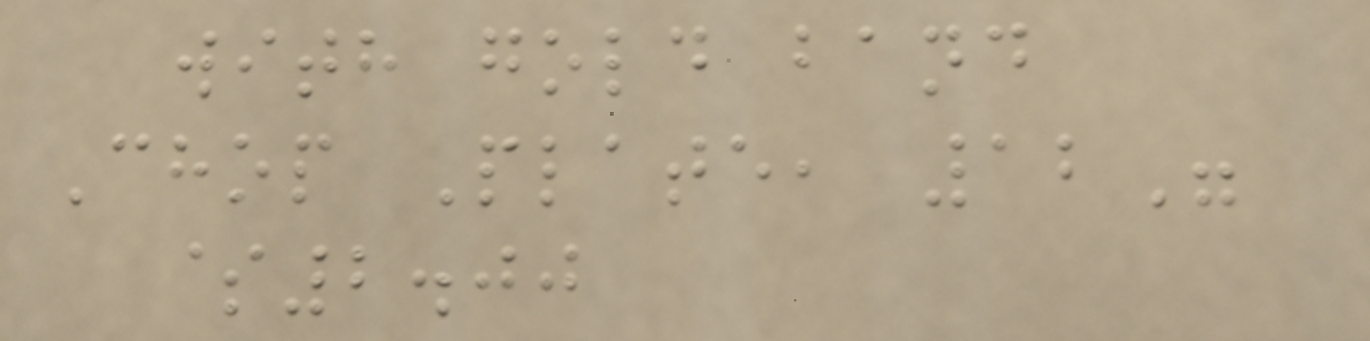with gold band
Chop Plate, 12"
$2.00
